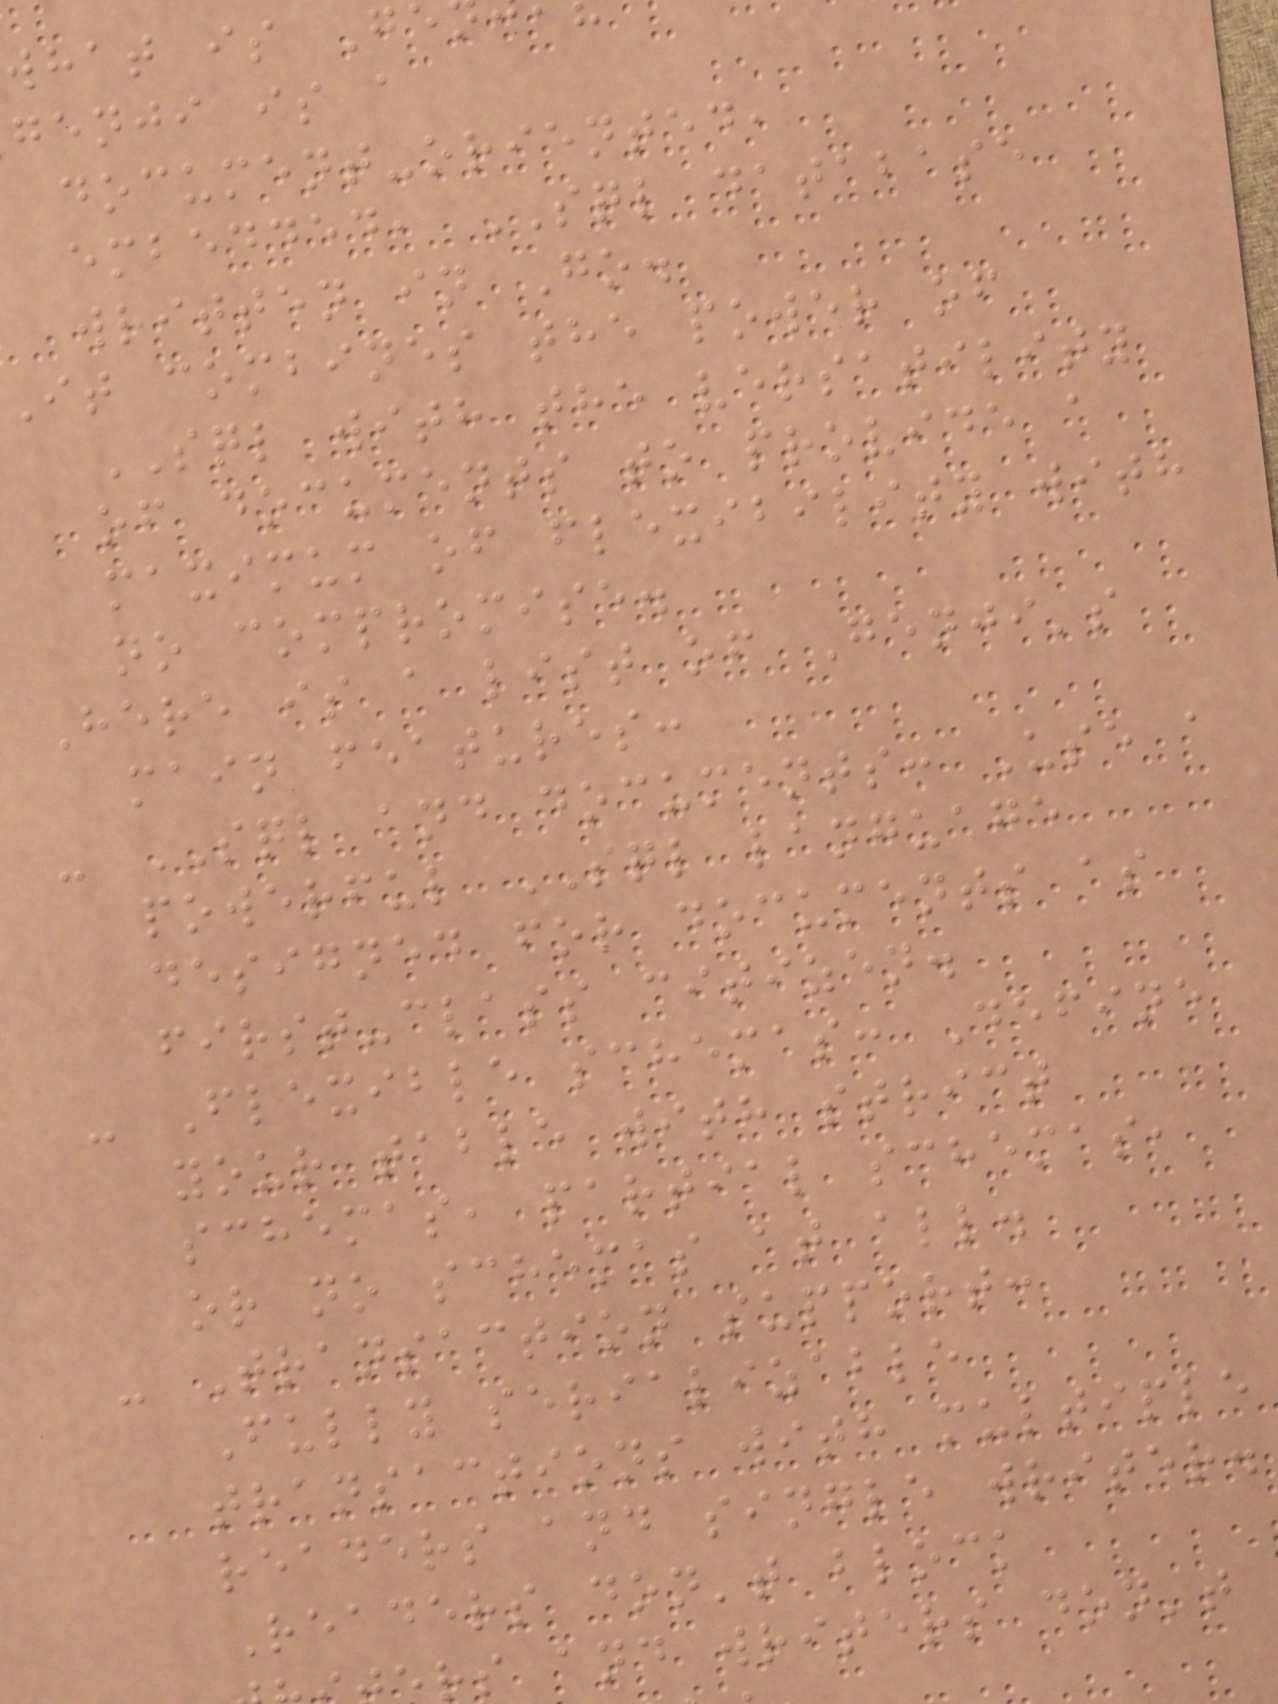what is Ge
genji is a
document-oriented,
embedded, SQL database
written in Go.
It combines the power of
SQL with the versatility
of documents to provide a
maximum of flexibility with
no compromise.
Here is a list of Genji's
main features:
- SQL and documents: Use a
powerful SQL language
designed for documents as
first-class citizen.
- Flexible schemas: Define
your table with strict
schemas, partial schemas,
or no schemas at all.
- Transaction support:
Fully serializable
transactions with multiple
readers and single writer.
Readers don't block
rs and writers don't
